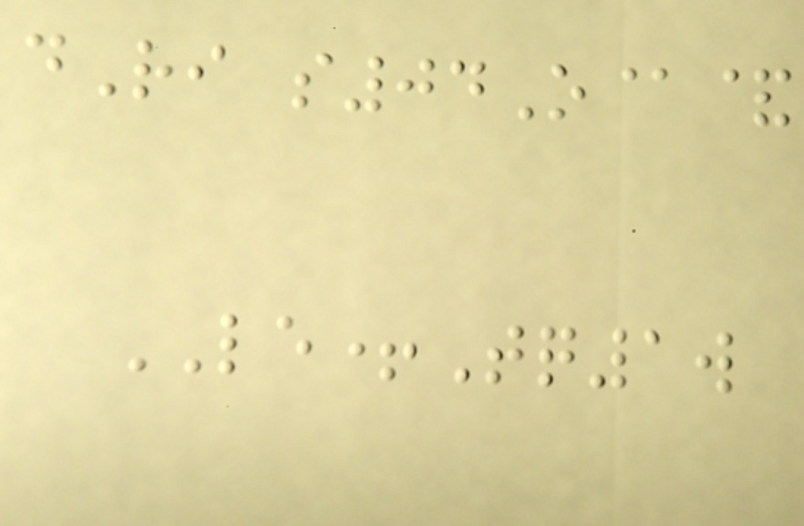dRi s04O@&
LE+Tq1w
